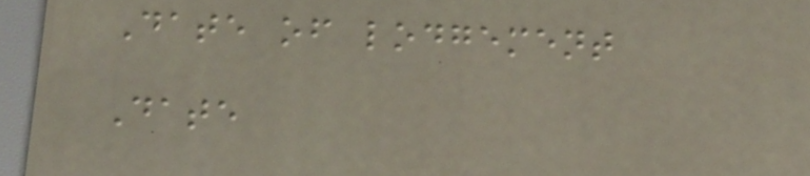Date of lodgement
Date
